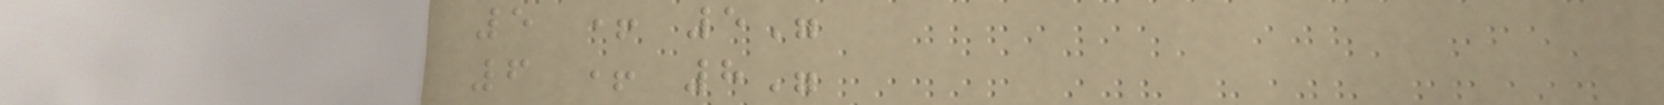5 + 5"
6 + 8"
